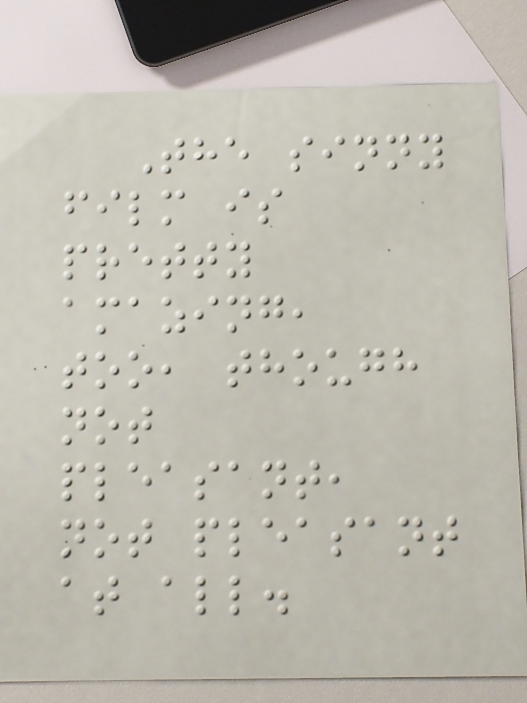The sinny
film is
pretty
amazing,
too, though
not
pleasant,
not pleasant
at all.
